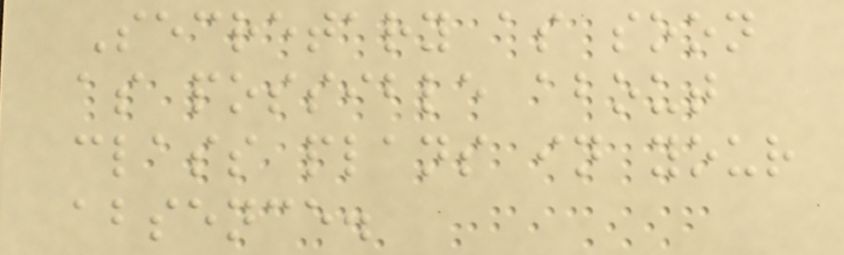Secretary as soon
as possible about
class plans in your
absence.
